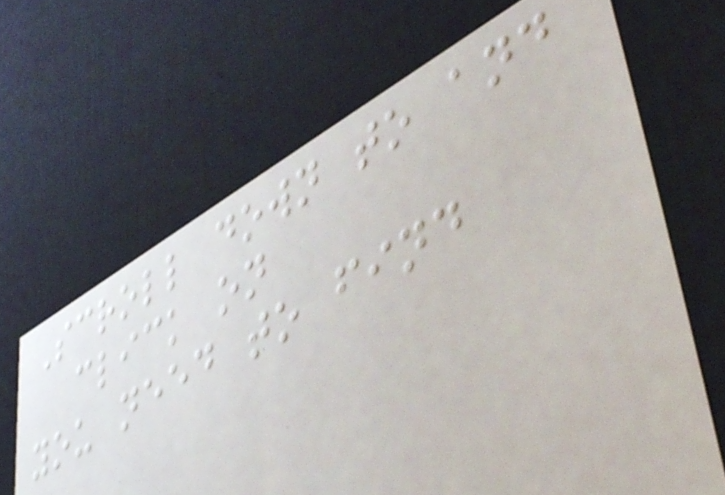Scroll down to and
click on
you need to find
